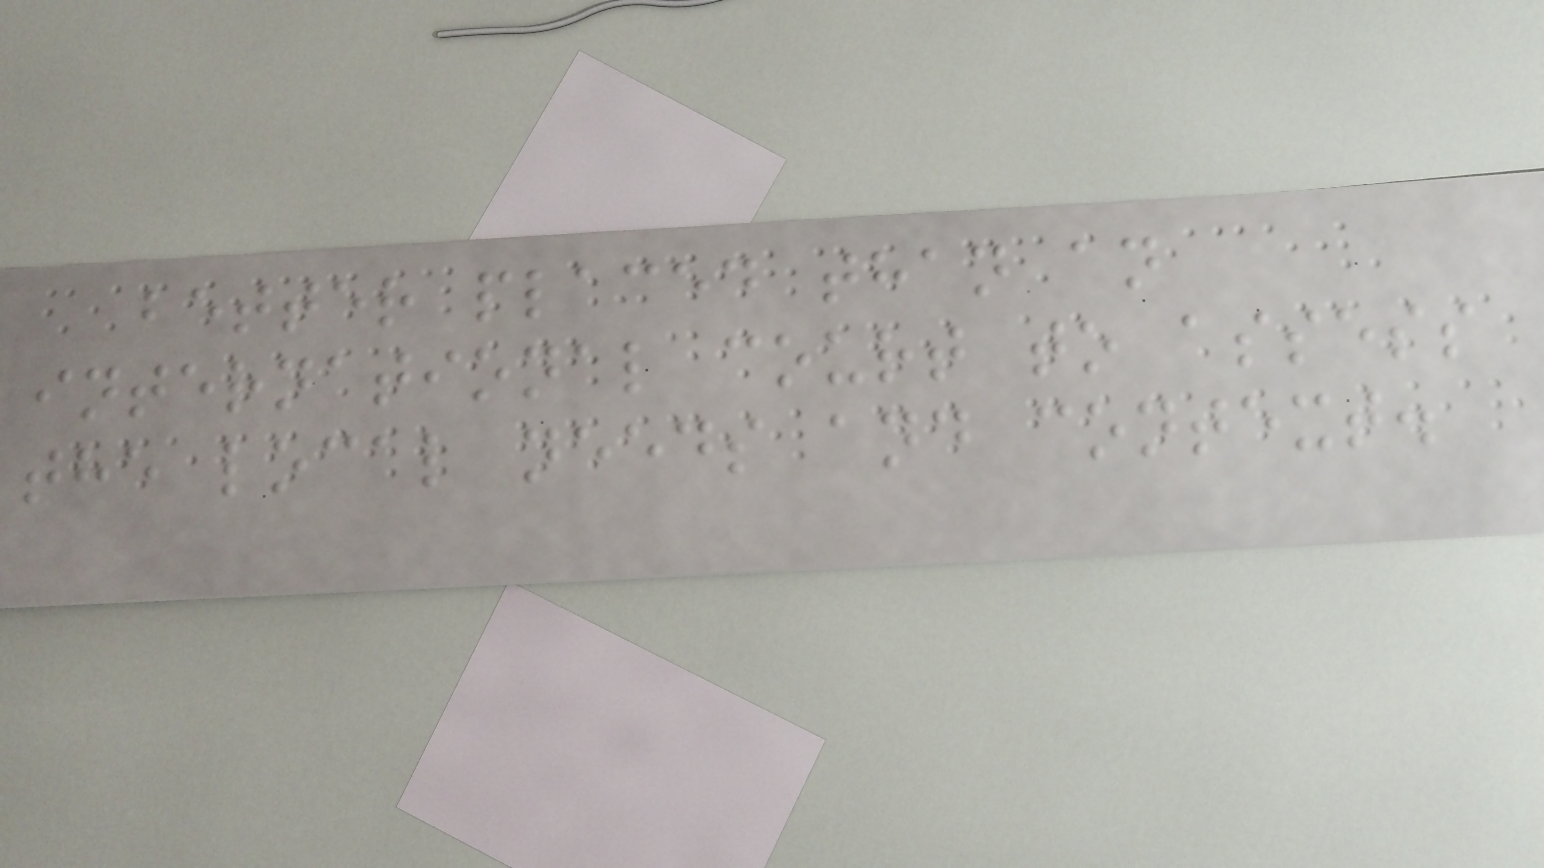better placed than an
international court to assess
the local needs and context.
